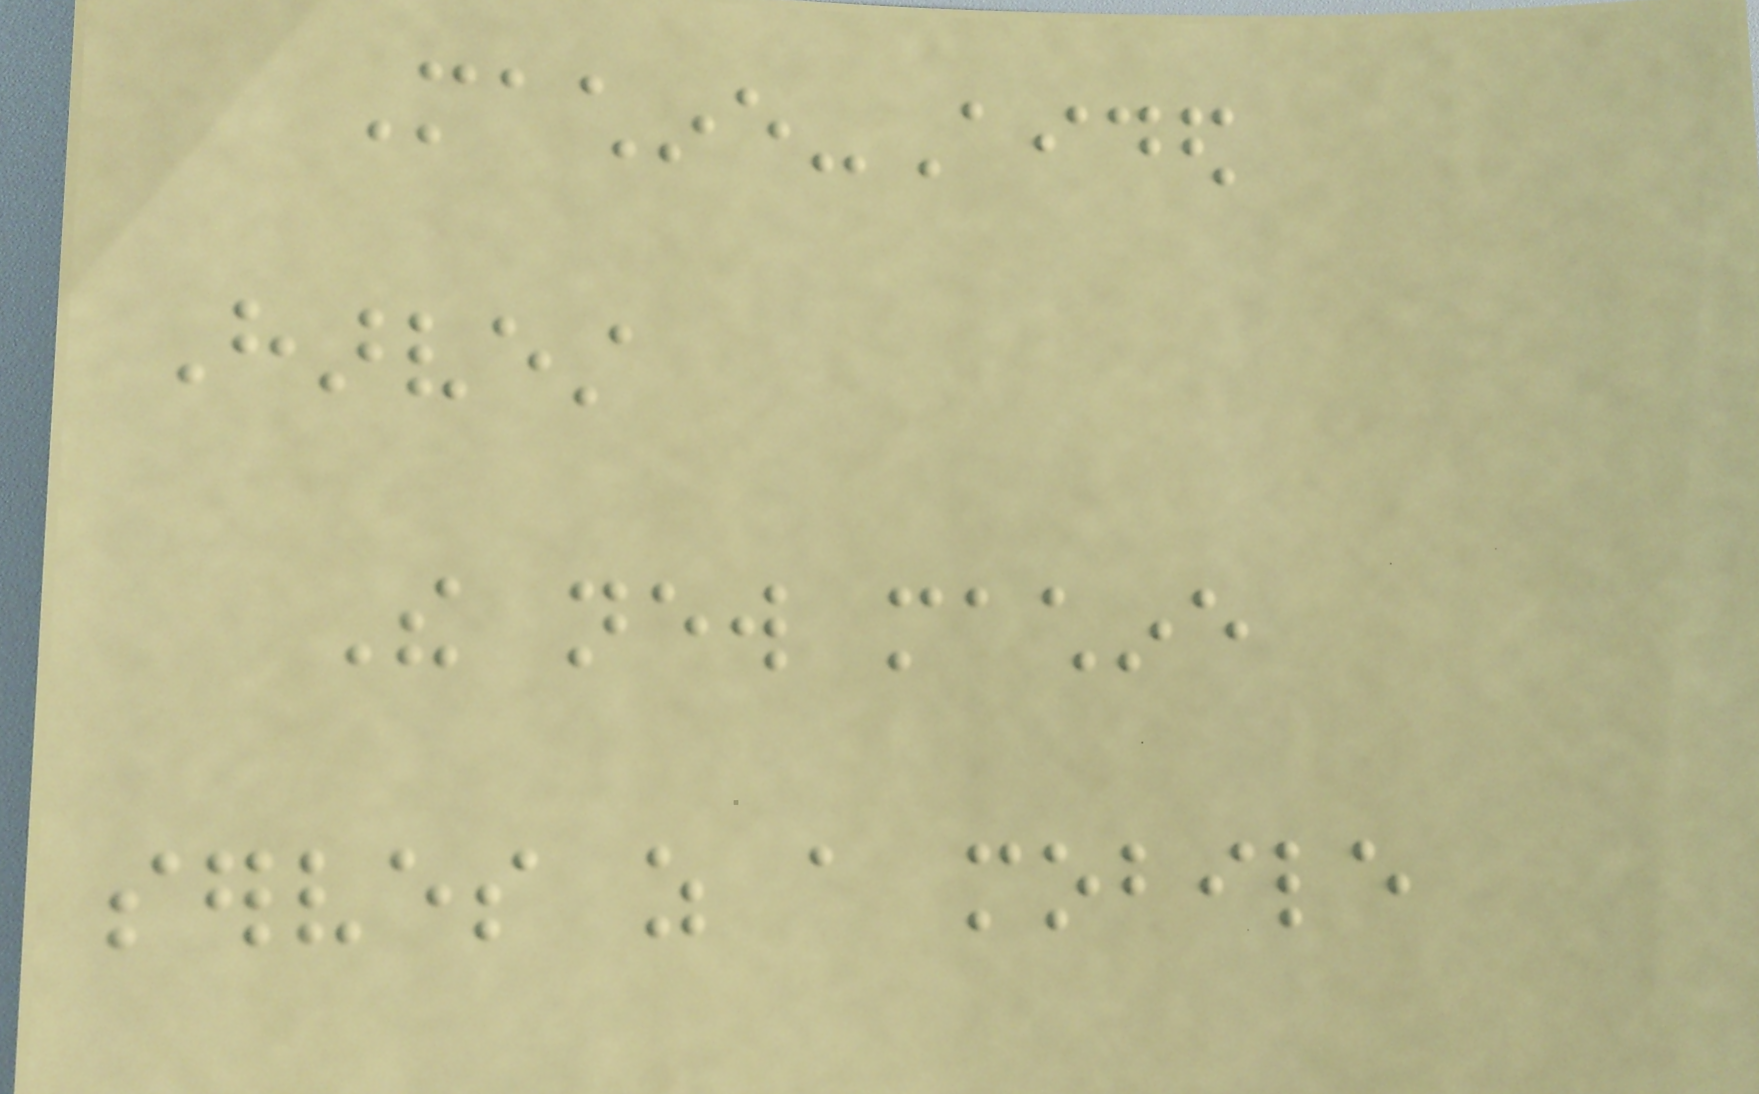Machine-Aided
Harvest
The new machine
serves as a mobile
